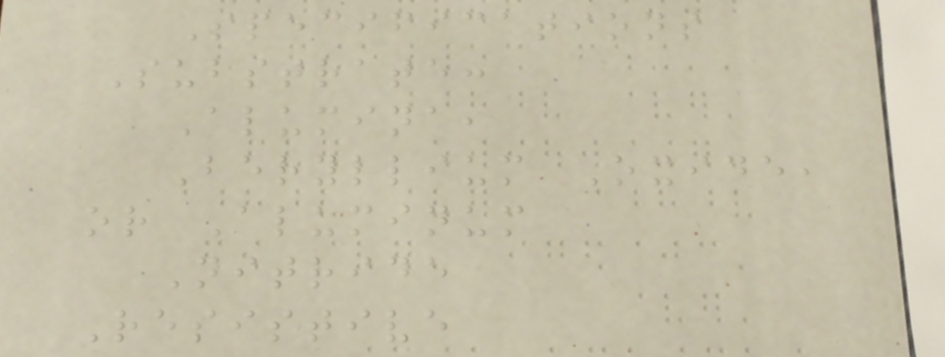Specifications
Substrate:
Alumina,
Beryllium Oxide,
or Aluminum
Nitride
Resistive
